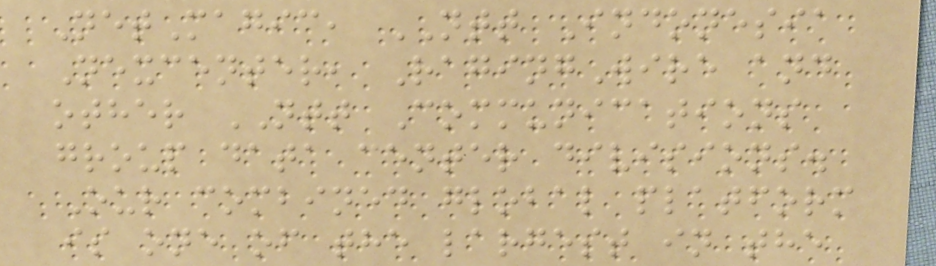NetMagic, NTT Indonesia
Nexcenter, RagingWire and
other NTT Communications
group data center divisions.
Our combined global platform
is one of the largest in the
